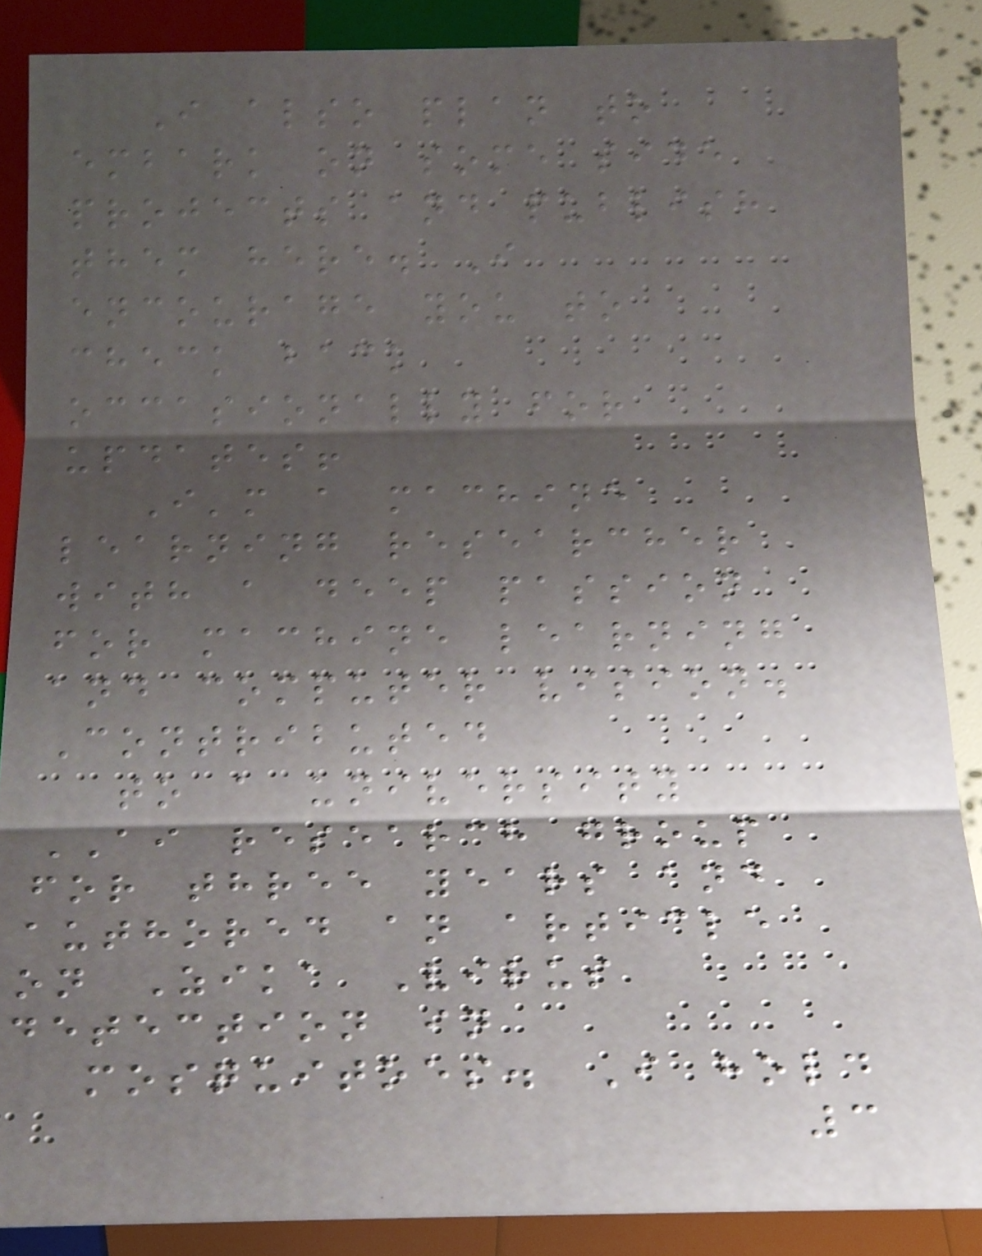I also plan to
embark on some side
projects and publish
them here. I
encourage you to
check back
occasionally for
updates!
I'm a machine
learning researcher
with a deep passion
for machine learning
and computer vision.
Contributed
to a university
AI research group
for three years and
authored an article
on Zika Virus
detection in
mosquitoes. I hold
3
